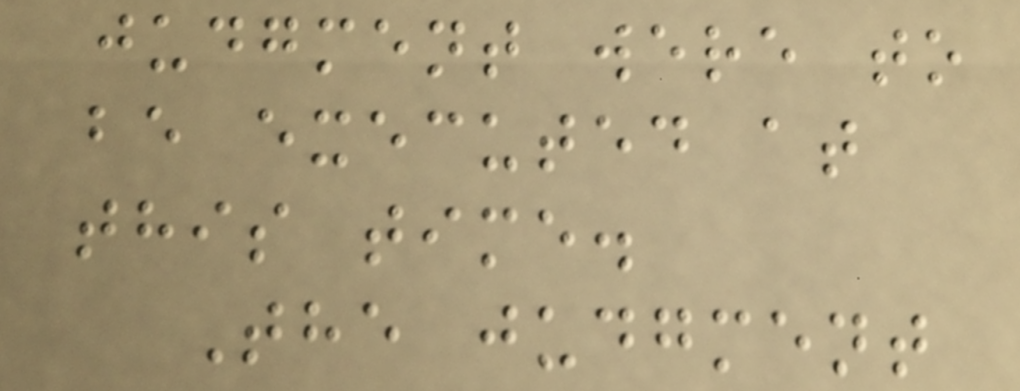judgment were to
be executed at
this time.
The judgment
